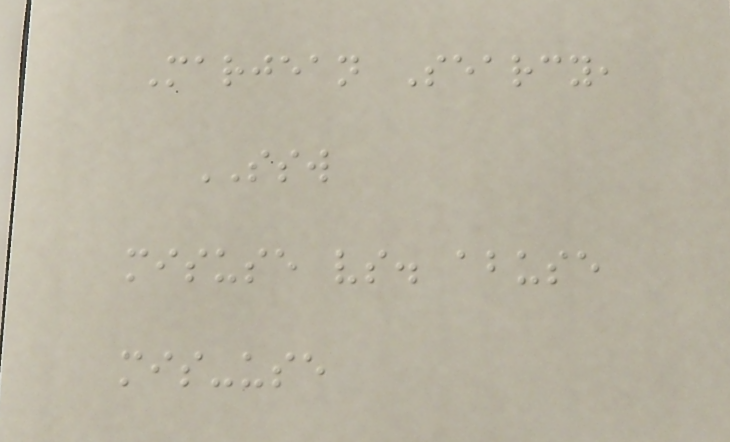Marjean Searcy,
SSW
misuse vs. abuse
mis-use
